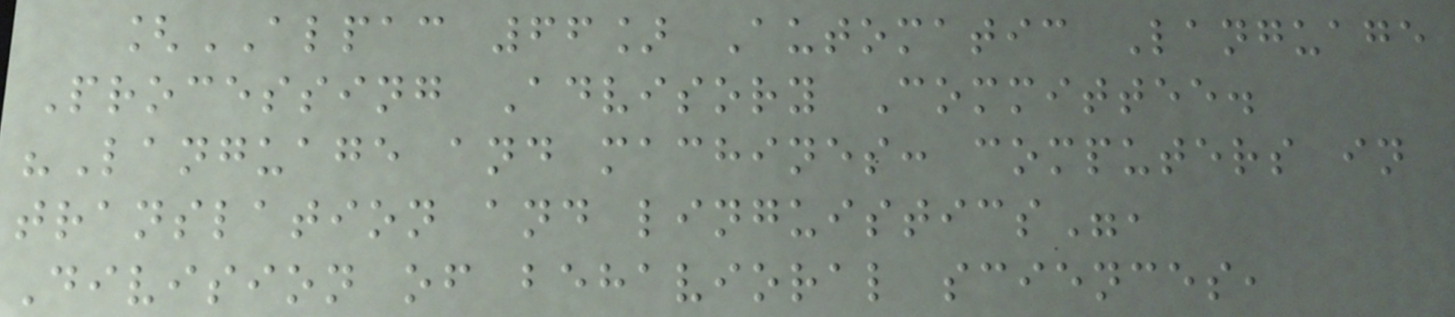[ALPAC 66] Automatic Language
Processing Advisory Committee.
"Language and machines: computers in
translation and linguistics",
Division of behavioral sciences,
